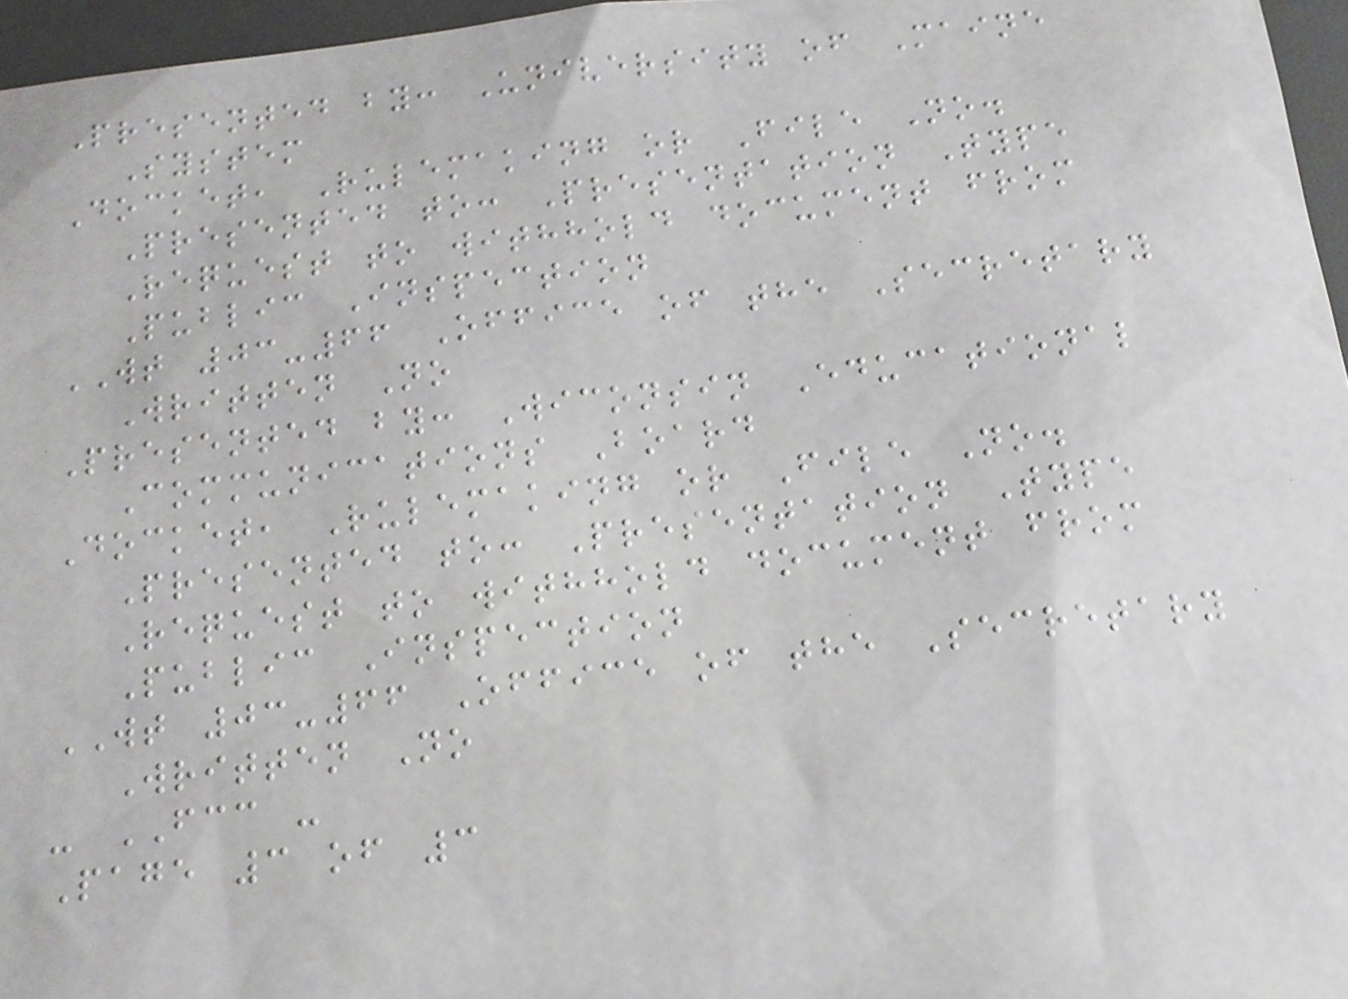Presented by: University of Maine
System
Docket, Rulemaking or File No.
Presented to: Presentation Type
Request to withhold document from
Public Inspection
WT 03-66 Office of the Secretary
Written No
Presented by: Wiconsin Educational
Communications Board
Docket, Rulemaking or File No.
Presented to: Presentation Type
Request to withhold document from
Public Inspection
WT 03-66 Office of the Secretary
Written No
- FCC -
Page 3 of 3
